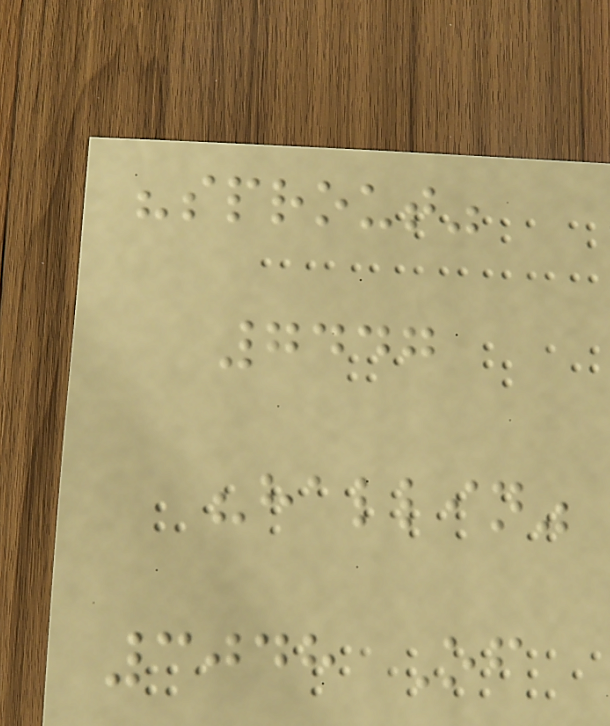"sprout"
7447
"hallin"
3048 Of
